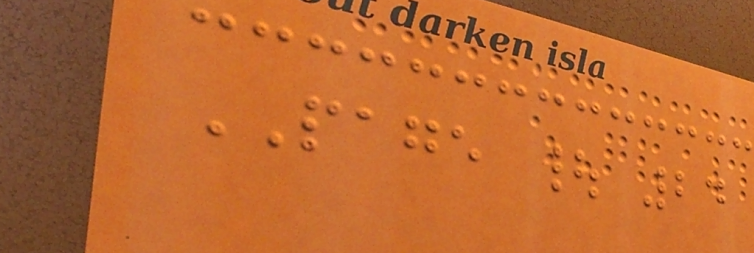PAGE | 24
